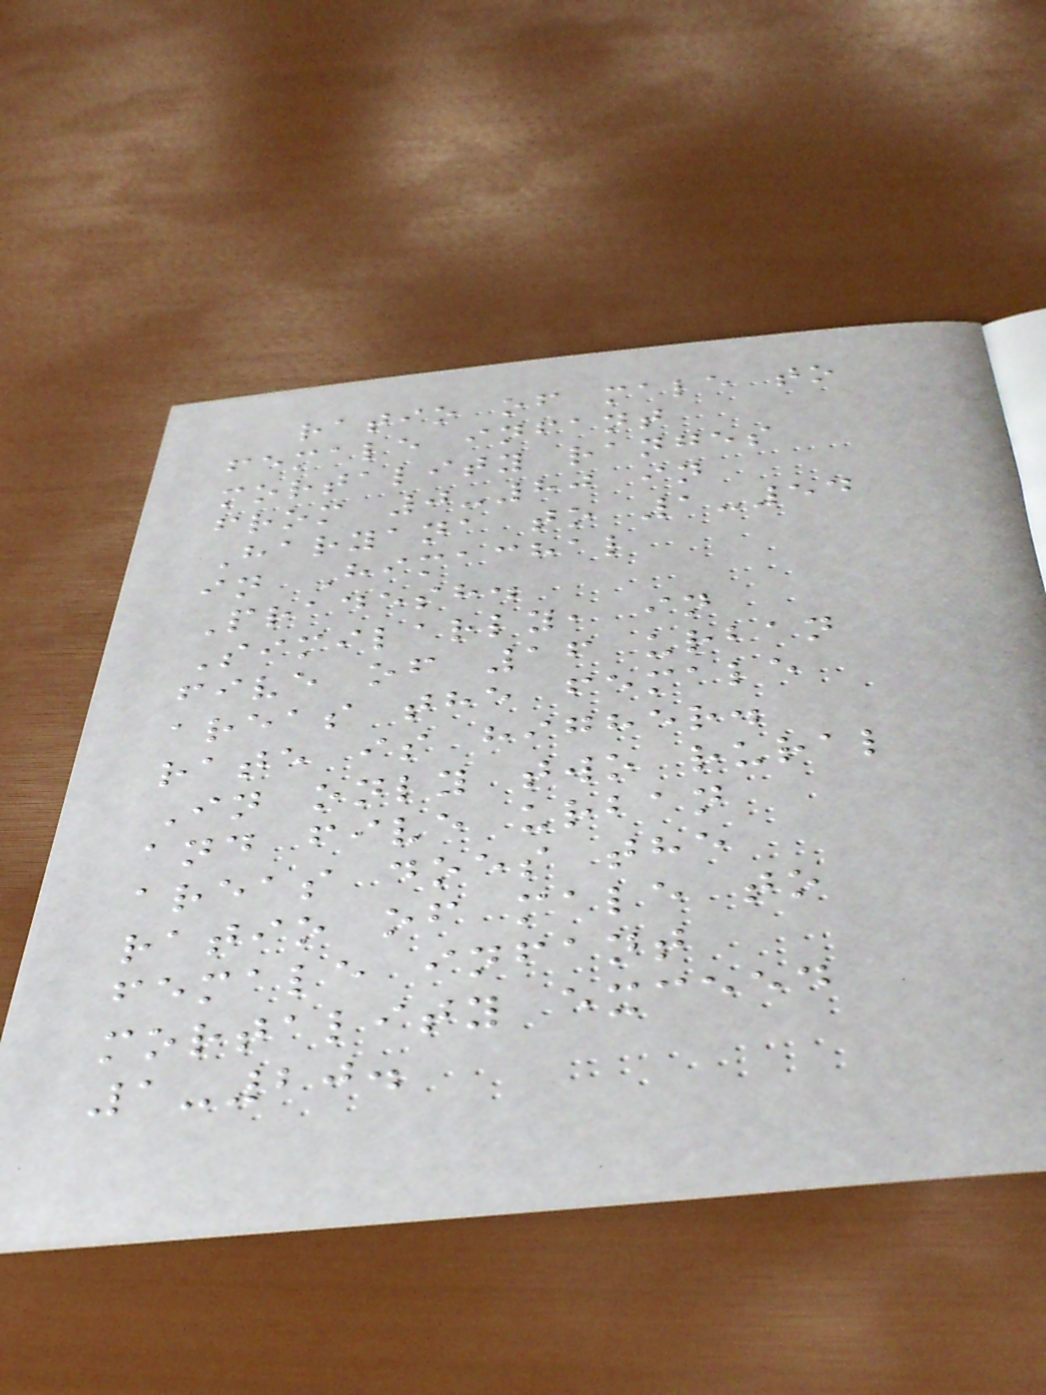ratio of male to
female infant
mortality ranges
from 0-80 in
Haryana to 1-54
in Himachal
Pradesh.
Similarly, in
five of 16 urban
areas the female
rate is higher.
In only two rural
and five urban
areas does the
ratio of male to
female infant
mortality exceed
1-20.
